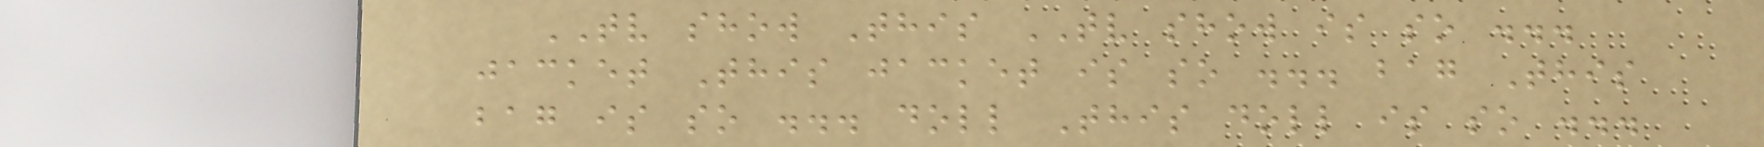TV show This TV show is so ...
jacket This jacket is so ... bag This
bag is so ... doll This doll is so ...
